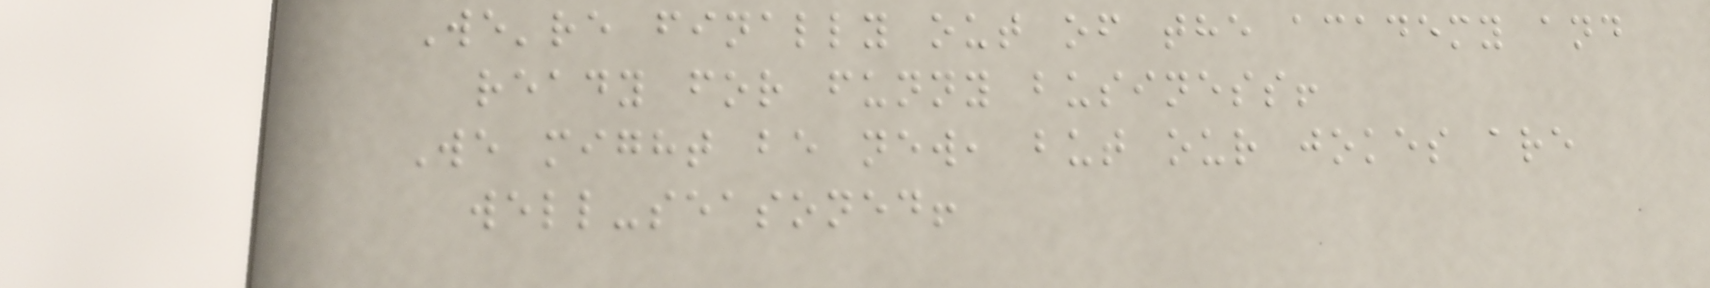We're finally out of the academy and
ready for funny business!
We might be new, but our jokes are
well-seasoned!
